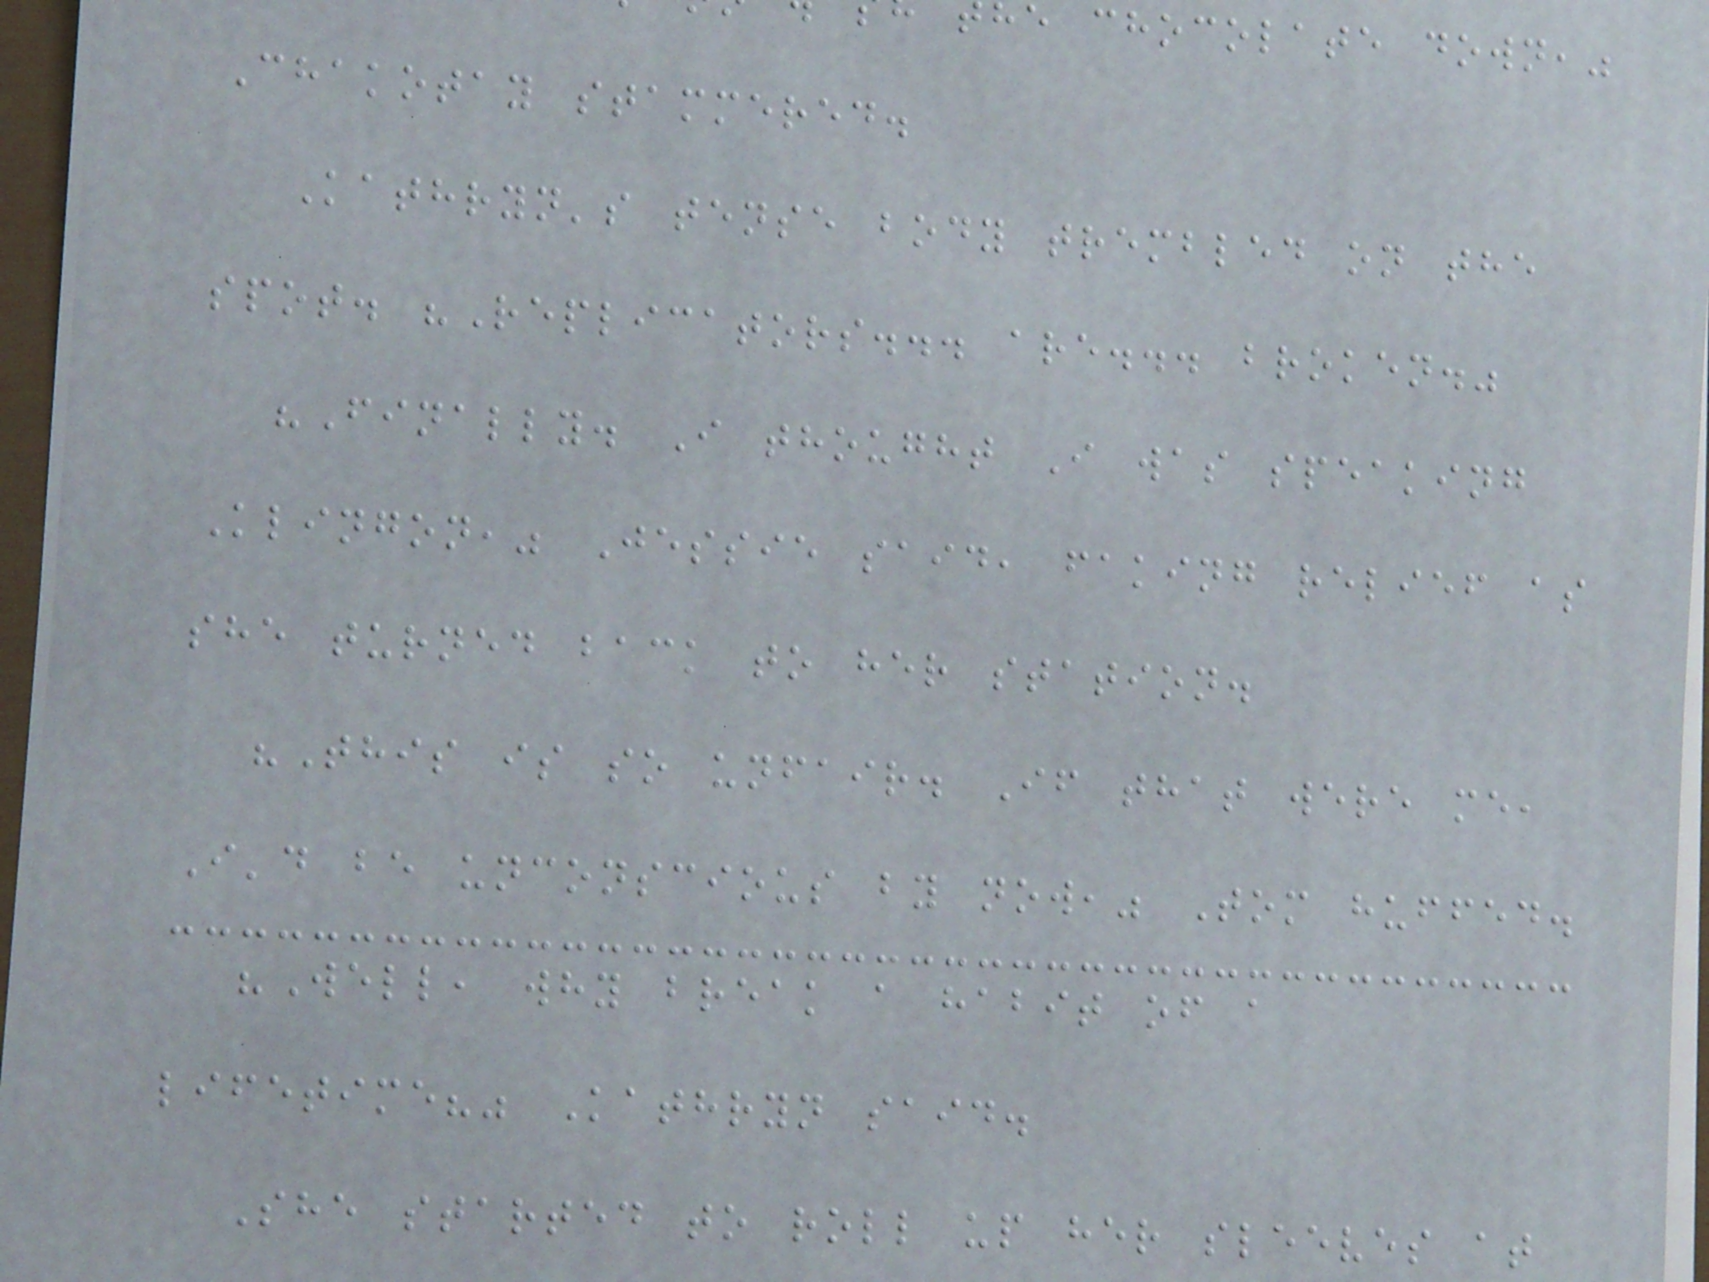he chocolate down,"
Chakotay stammered.
Kathryn's tense body trembled on the
spot. "Replicators... are... broken."
"Finally. I thought I was speaking
Klingon," Jessie said, faking relief as
she turned back to her station.
"This is so unfair. If that were me,
I'd be unconscious by now," Tom huffed.
"Well, why break a habit of a
lifetime?" Kathryn said.
She started to roll up her sleeves at
